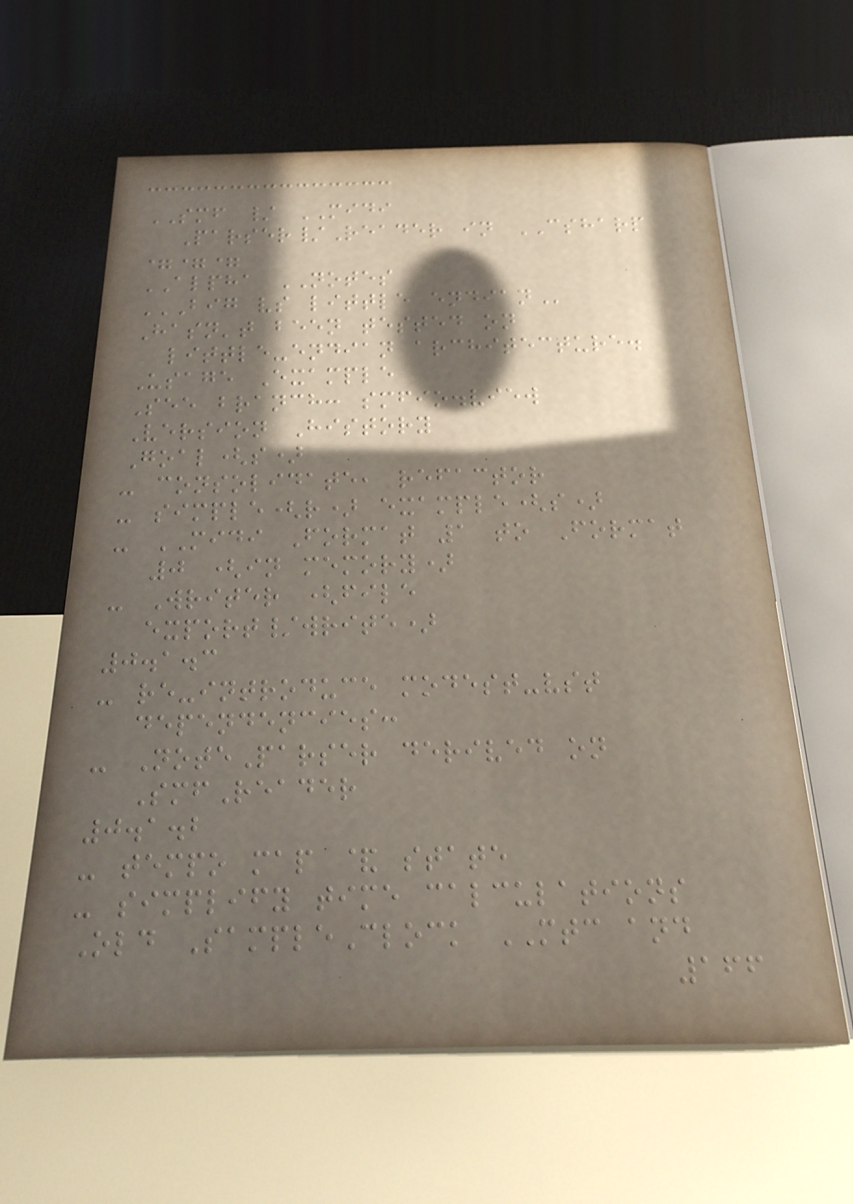SMF / MIDI
Parser/Reader in CSHARP
===
ALPHA NOTES
BIG VS LITTLE ENDIAN
Hasn't been tested on
little-endian architecture.
Usage Example
See branch: smfio.view
Version History
Goal(s)
- consolidate, refactor
- simple(r) example(s)
- MIDI Format 1 to Format
0 (in memory)
- Writer (file
export/write)
0.1.3
- re-introduce modest-vst
dependencies:
- NoteParser derived on
SmfReader
0.1.2
- tempo map & state
- simplify time calculations
Old SampleClock MTC and
166
